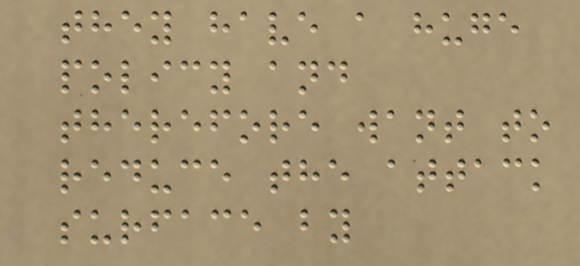they have a huge
policy and
therefore want to
reduce the attack
surface by
